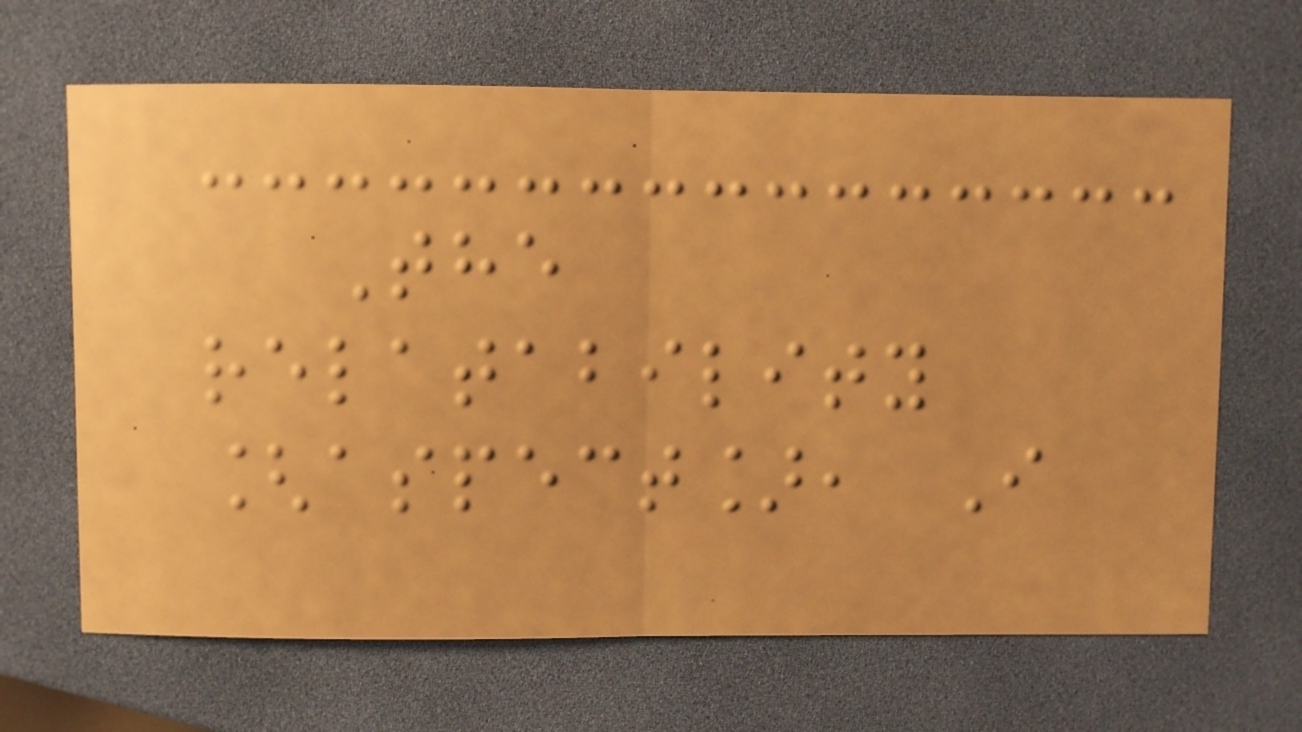The
relatability
[aspect], I
